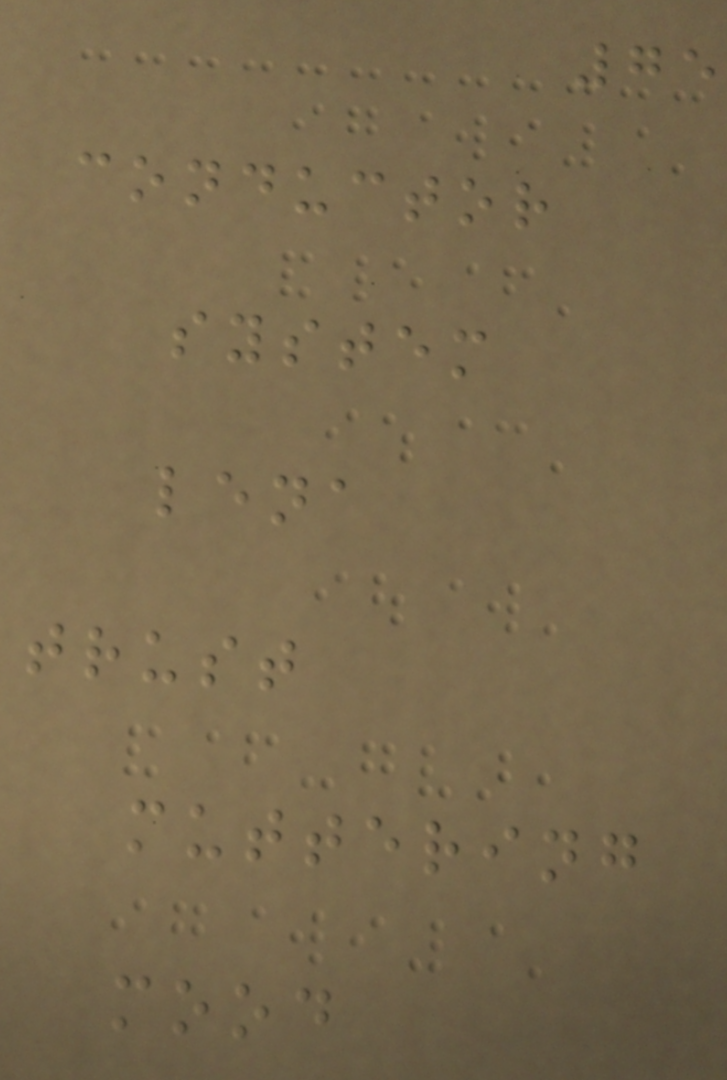75
conductor
system
lena
trust
muttering
mood
